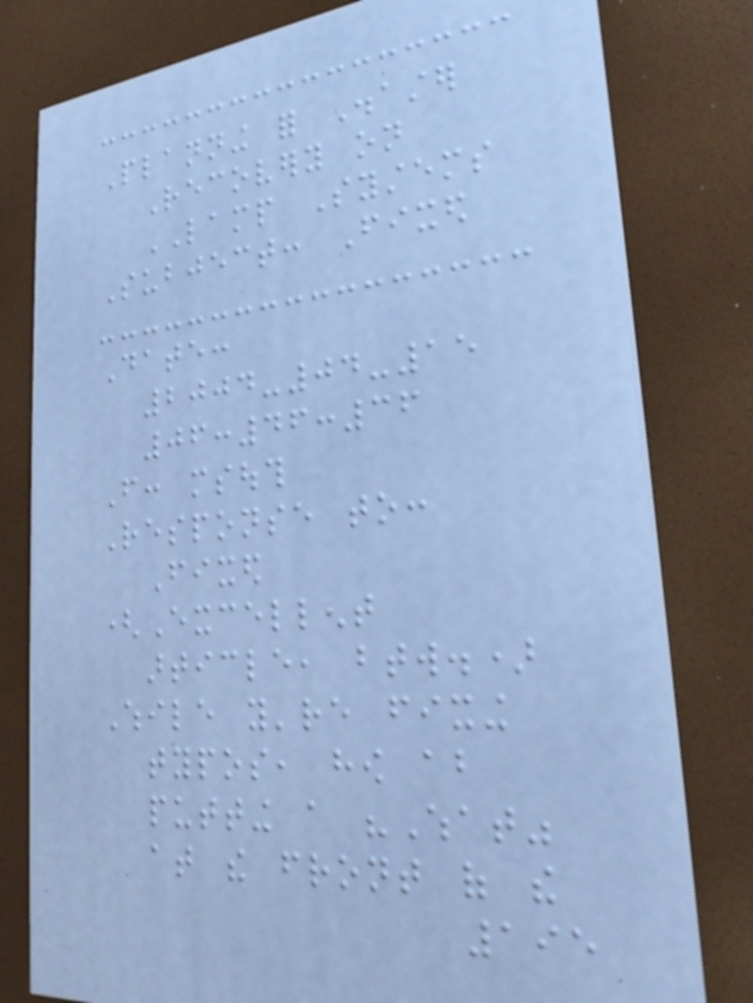Planning for Disaster
Recovery on
LAMP Systems
Subject: Fixed
Date:
2004-04-15
06:46:36
From: msouth
Response to:
Fixed
(Excellent
article, btw.)
While you're fixing
typos, how about
putting a "What"
at the front of the
195
